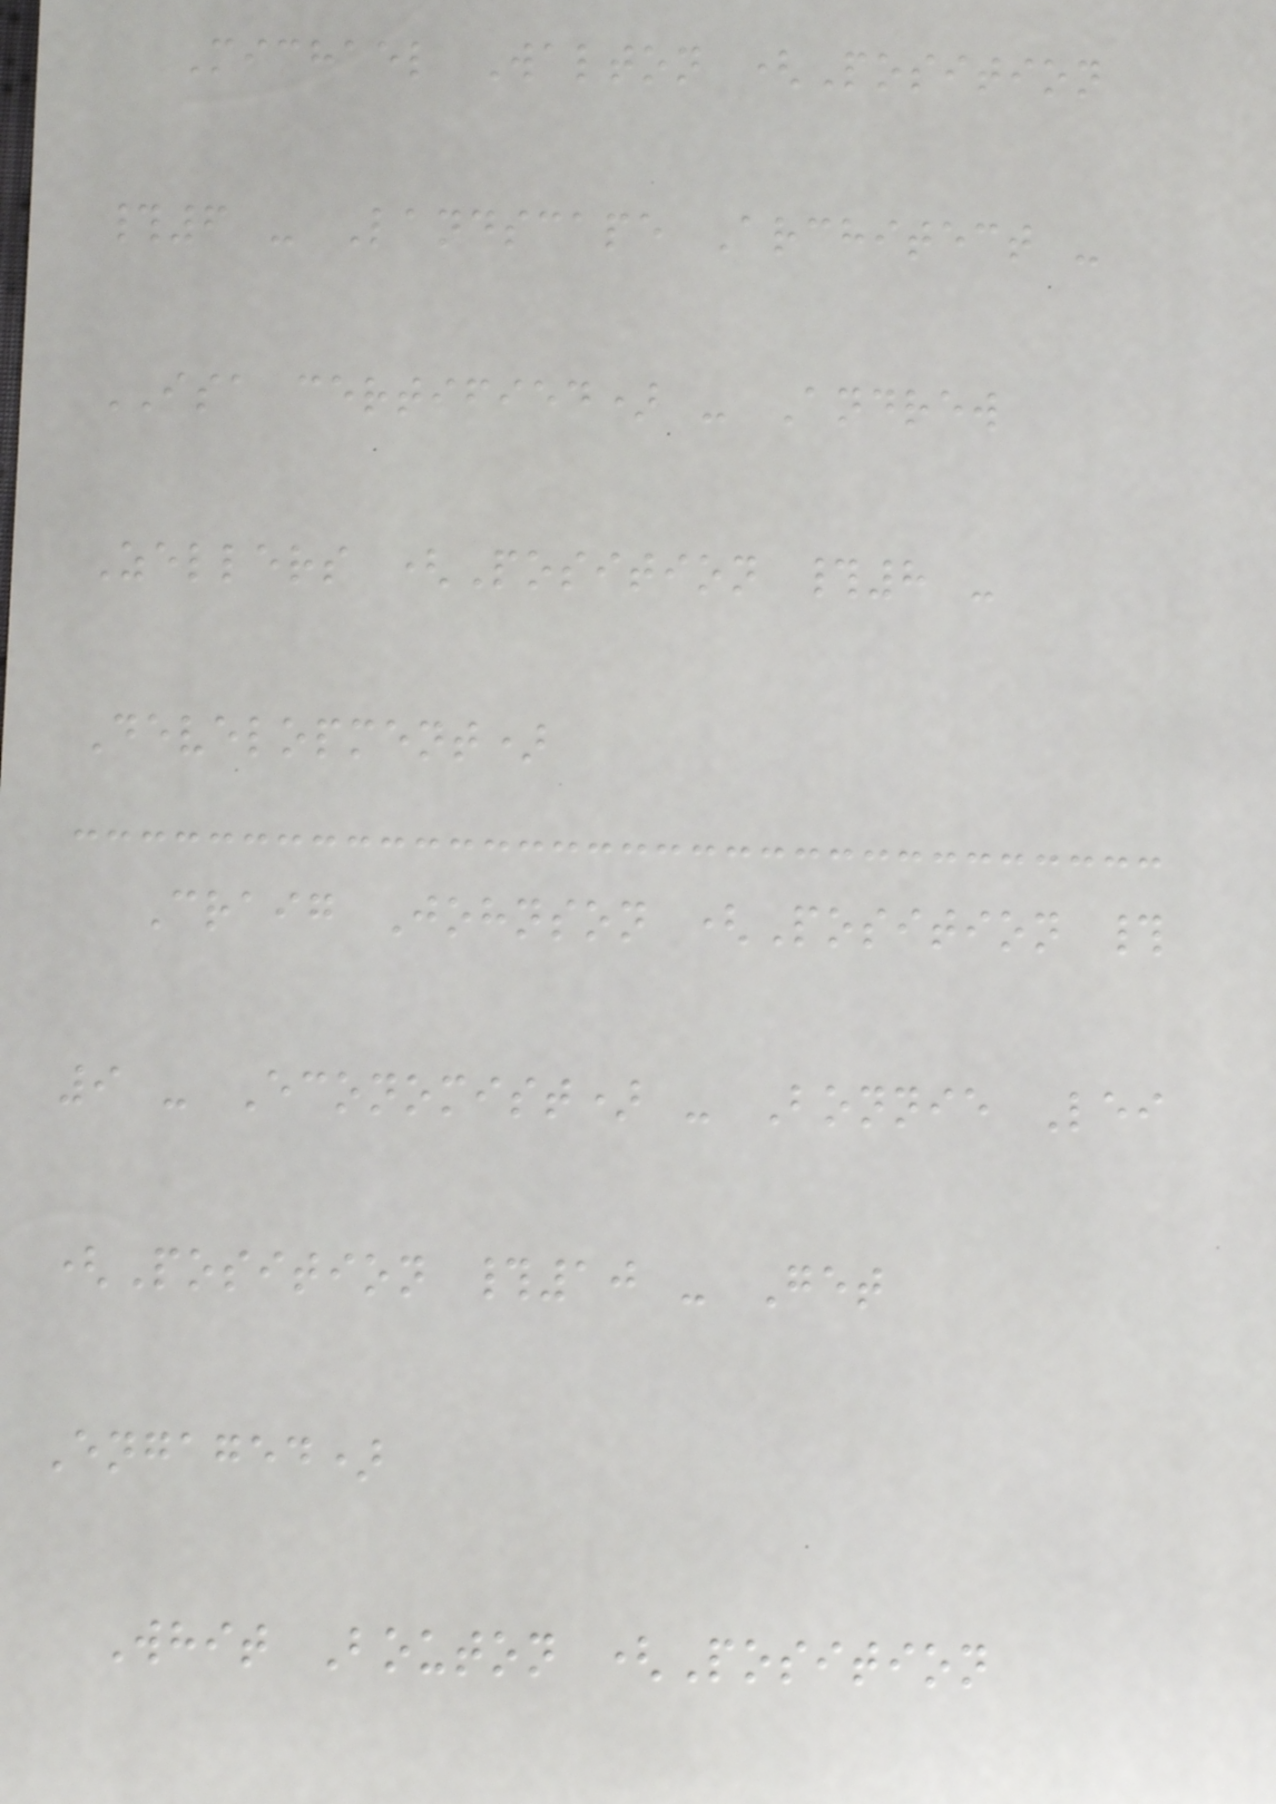Michael Walton (Position
#6 - Landscape Architect -
ISA certified) - Andrew
Zellers (Position #8 -
Development)
Craig Johnson (Position #
9 - Economist) - Bonnie Lei
(Position #10 - Get
Engaged)
Whit Bouton (Position
